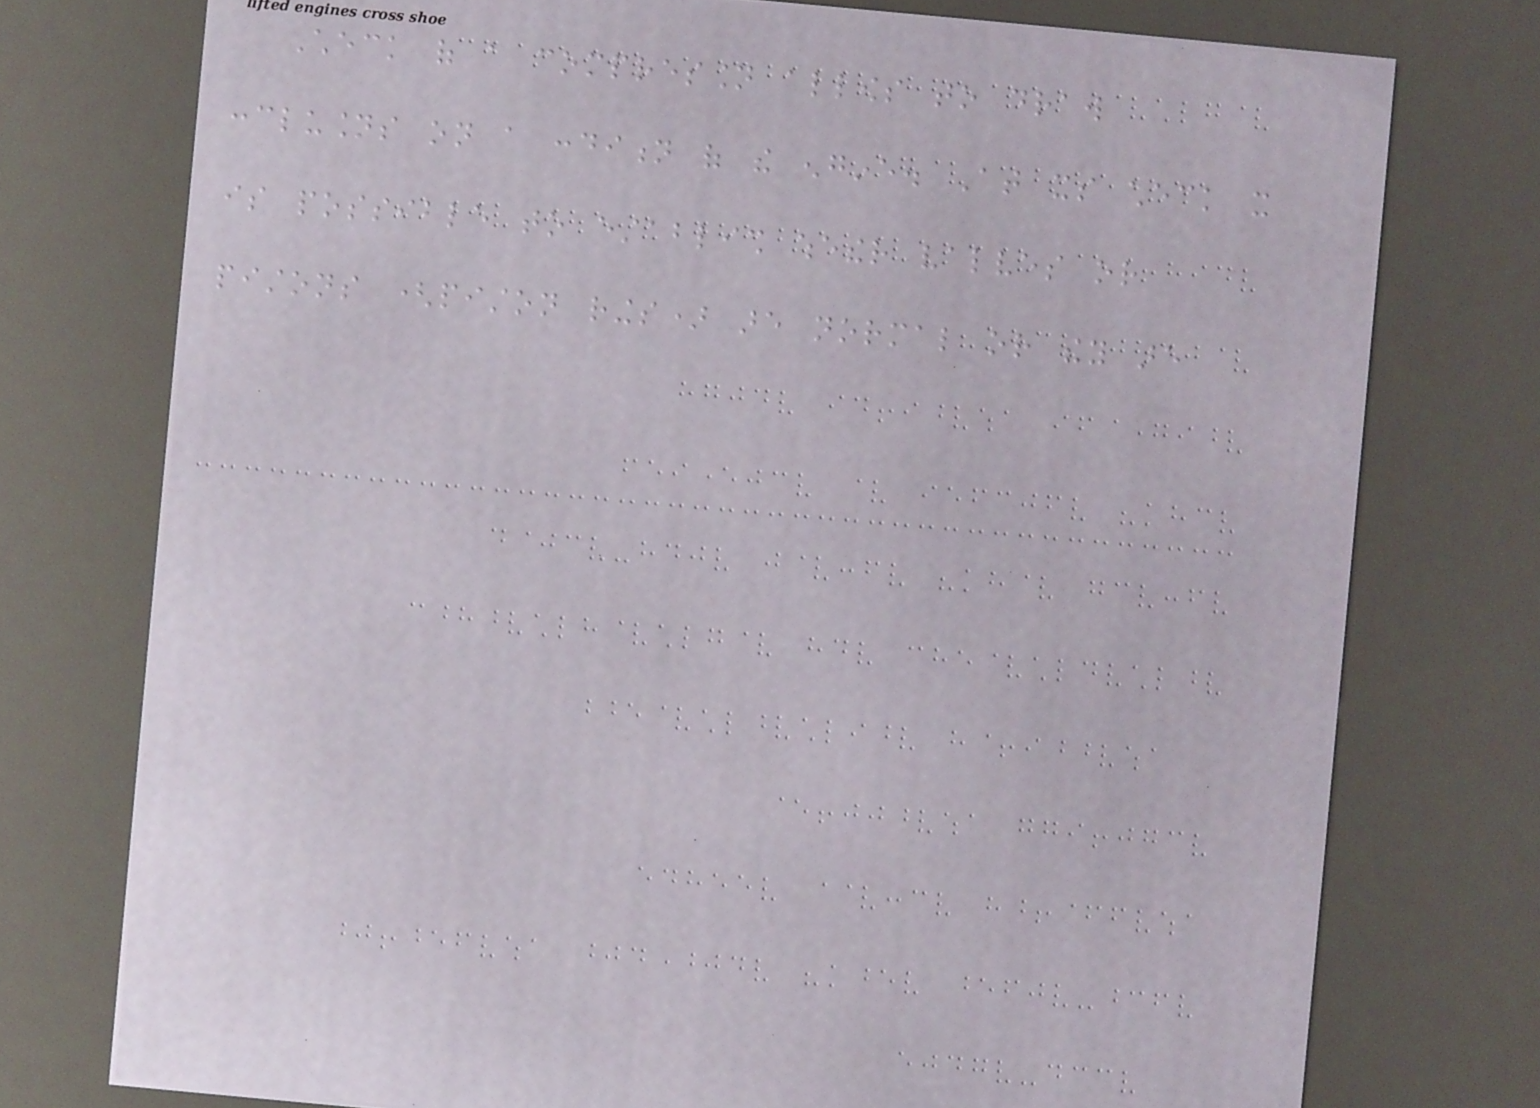Check of a compression allows to draw
conclusions on a condition of the engine. At its check it
is possible to establish whether valves or
pistons (piston rings) are normal or they are
